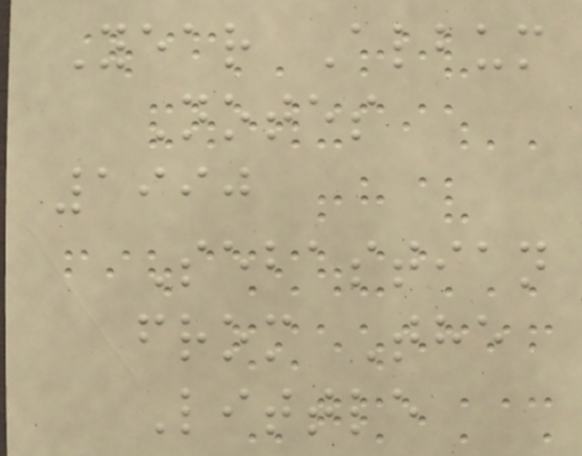Year Album
Notes
1990
Sebastian
from The
Little
